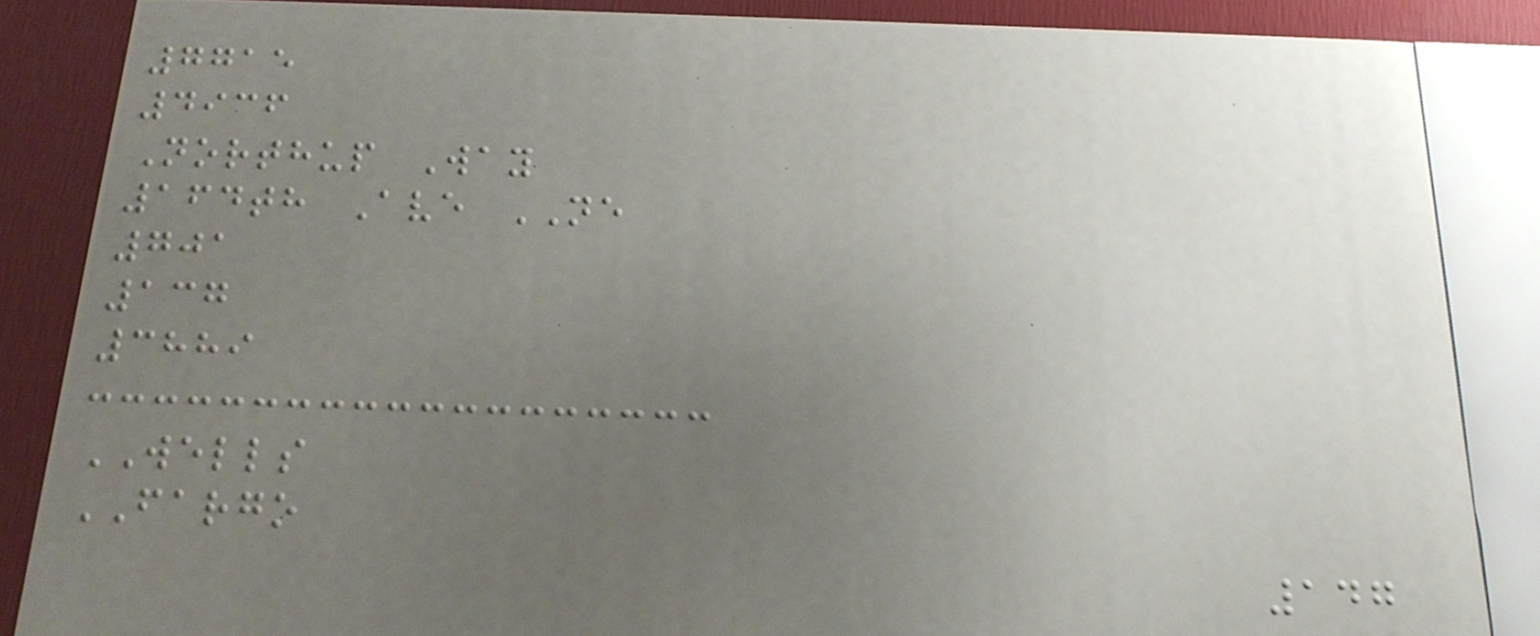7715
4936
Northup Way
164th Ave NE
701
137
3889
WELLS
FARGO
147
